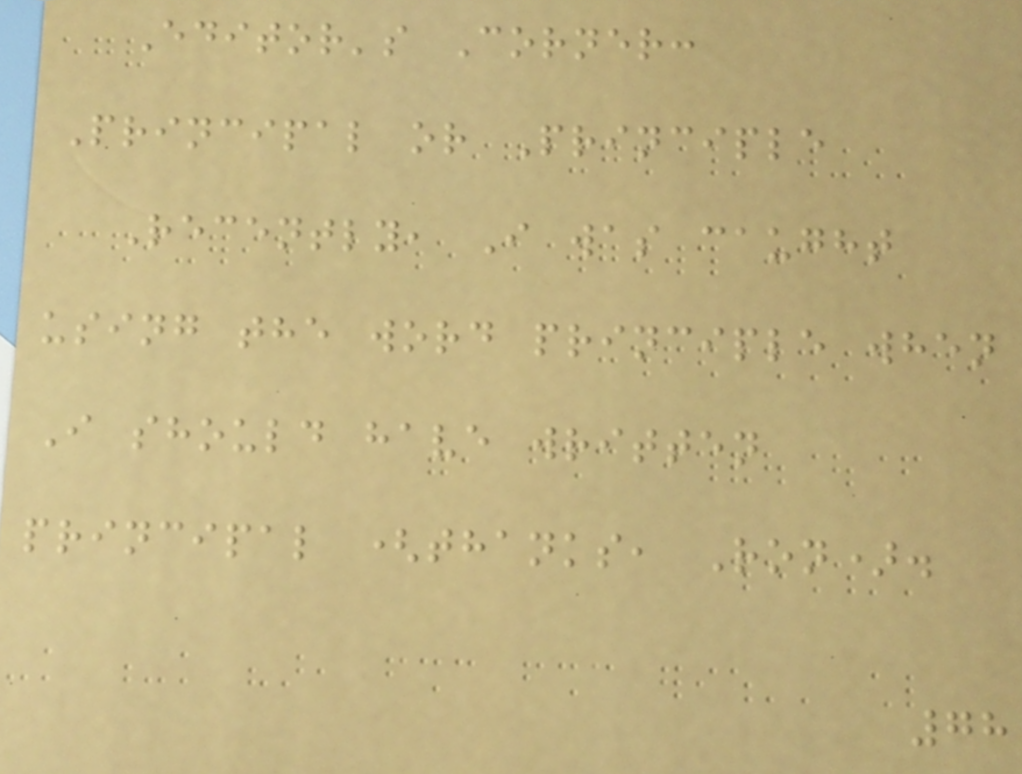Editor's Corner:
Principal or Principle
Recently, I was caught
using the word principle when
I should have written
principal (thanks, Ron).
78
